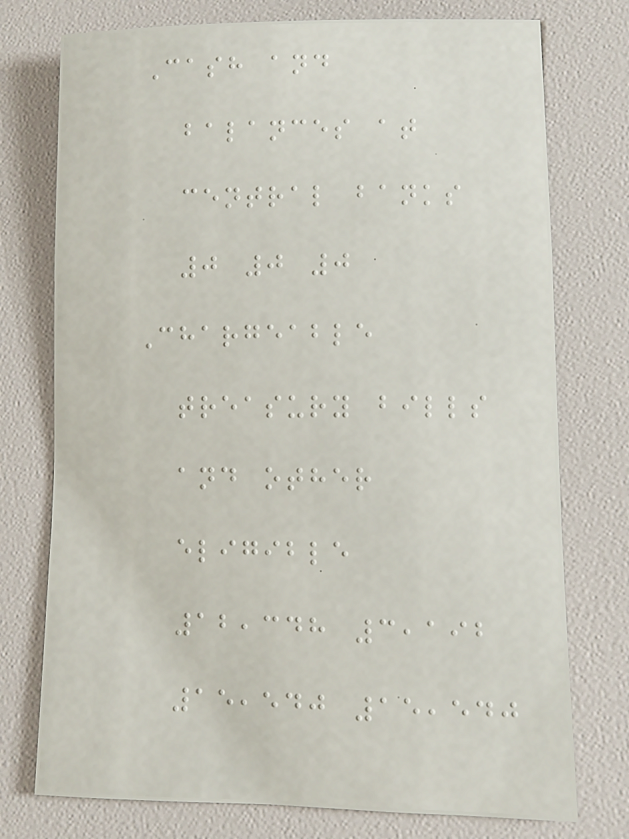Cash and
balances at
central banks
0 0 0
Chargeable
treasury bills
and other
eligible
12,348 3,192
15,540 15,540
